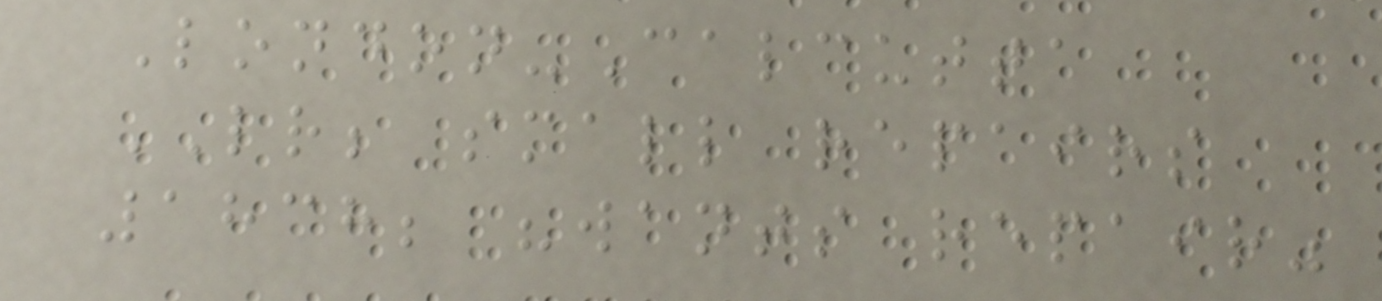London-Calcutta
LR; small repairs
1838; "wants repair"
